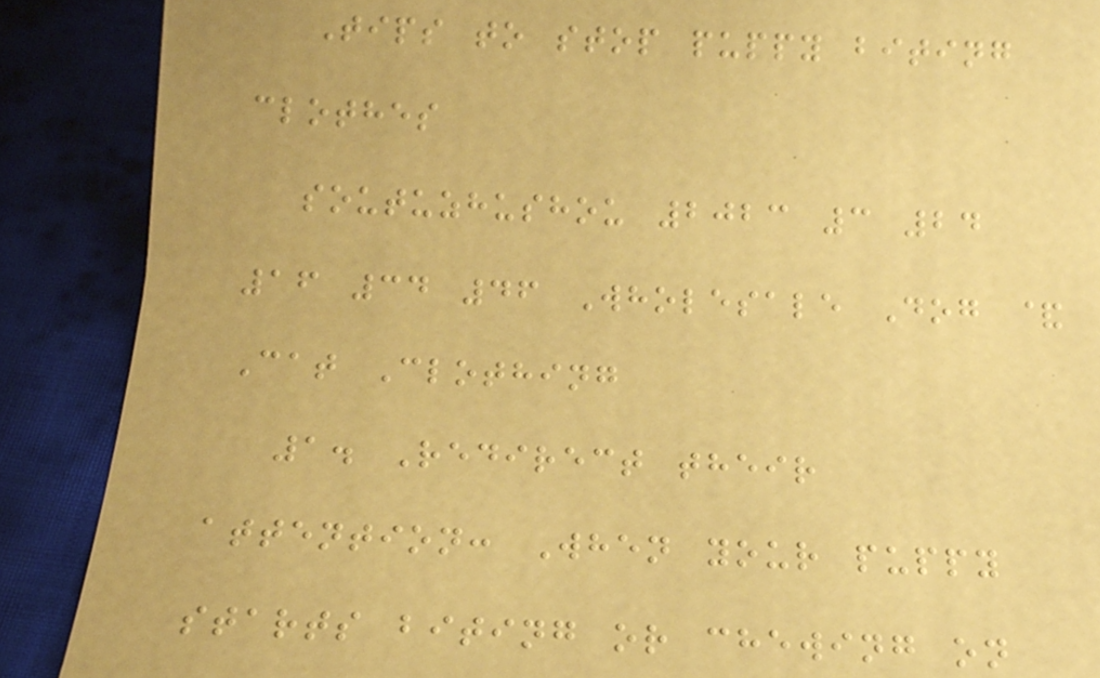Tips to stop puppy biting
clothes
soutuzhushou 2023 3 24
16 34 46 Wholesale Dog &
Cat Clothing
1. Redirect their
attention: When your puppy
starts biting or chewing on
